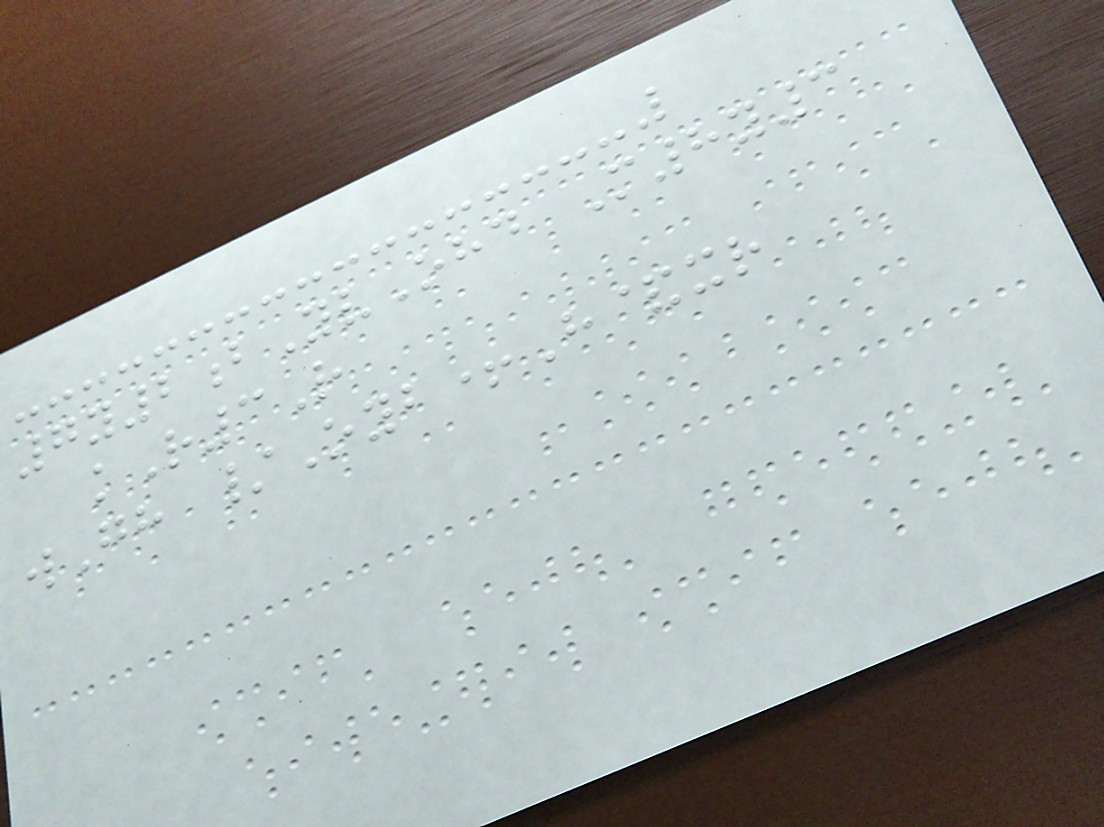7y2bYvOhd M8y3
kR3R
wGh /Oyb+H&xr
